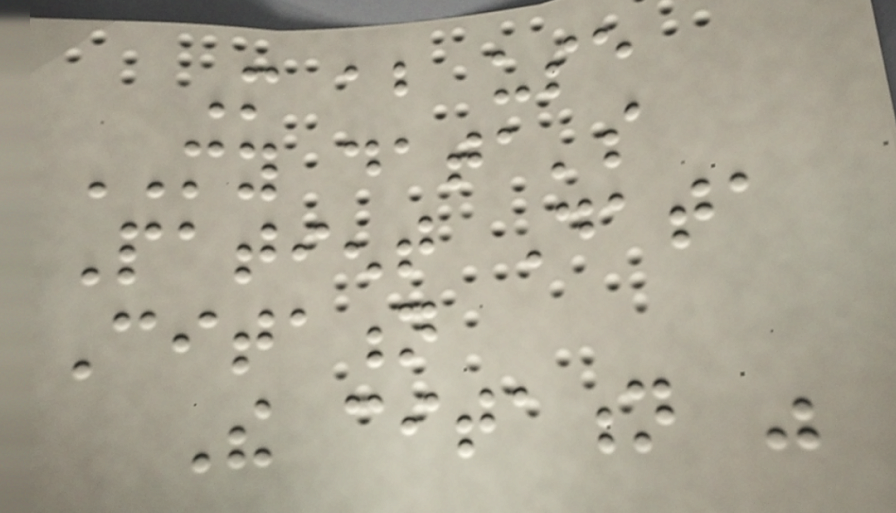More about use
MY data's
Patient Data
Citation
The citation was
